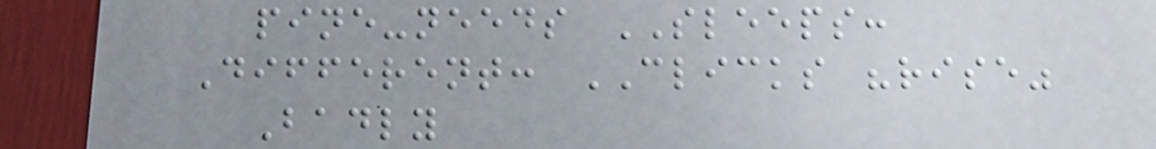pine-needs SLEEPS:
Different: CLICKS "rise"
Badly
